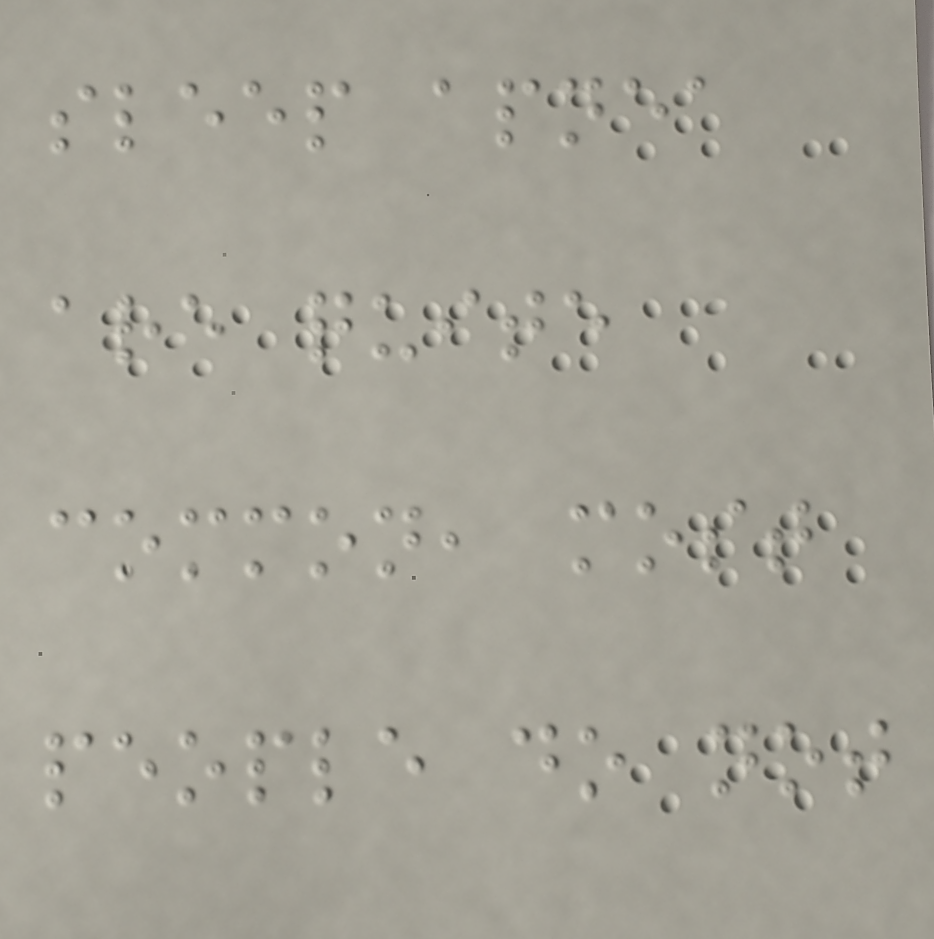sleep apnea
are quite
common, most
people do not
